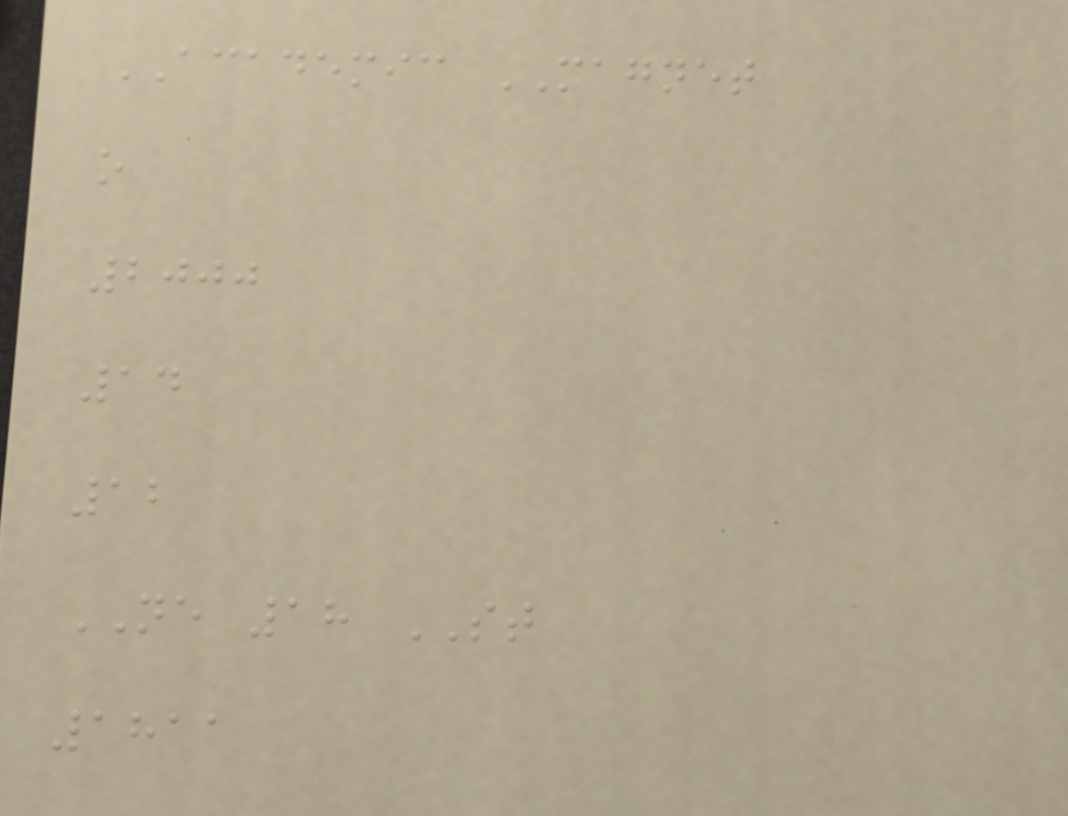ACADEMIC MAGNET
o
2000
14
12
NE 18 ST
1811
